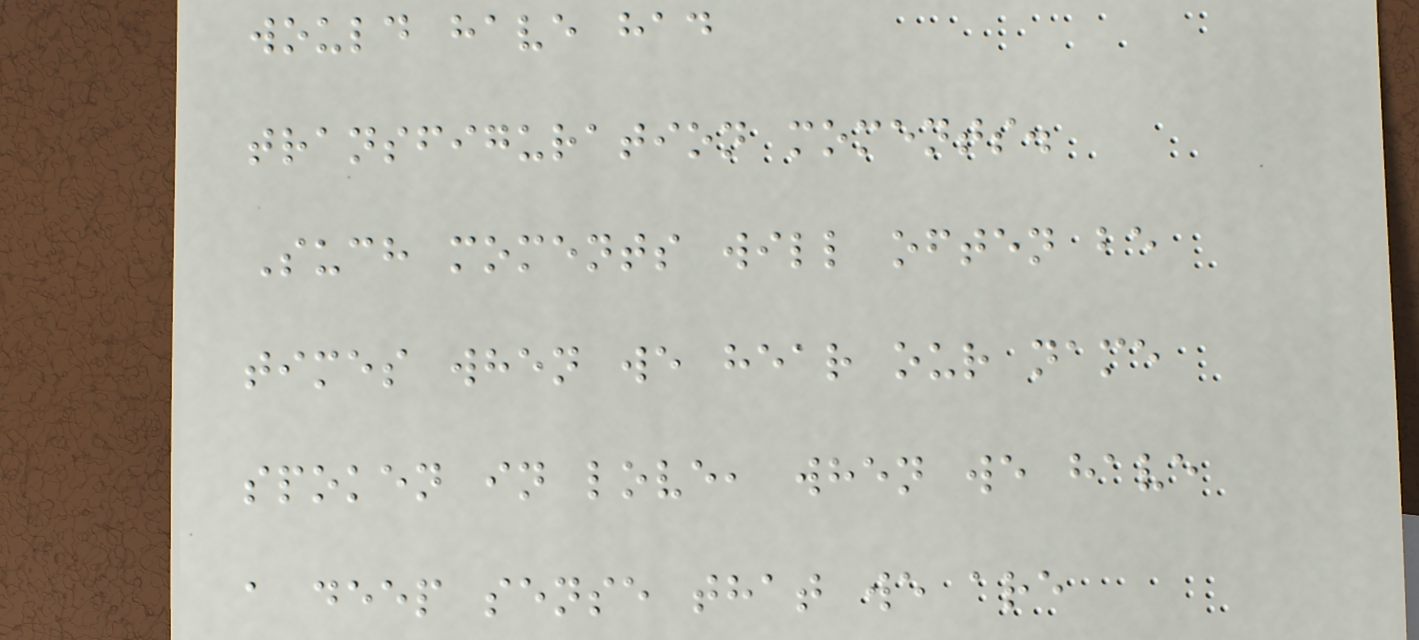would have had
transfiguration moments.
Such moments will often be
times when we hear our name
spoken in love, when we have
a deep sense that we are
